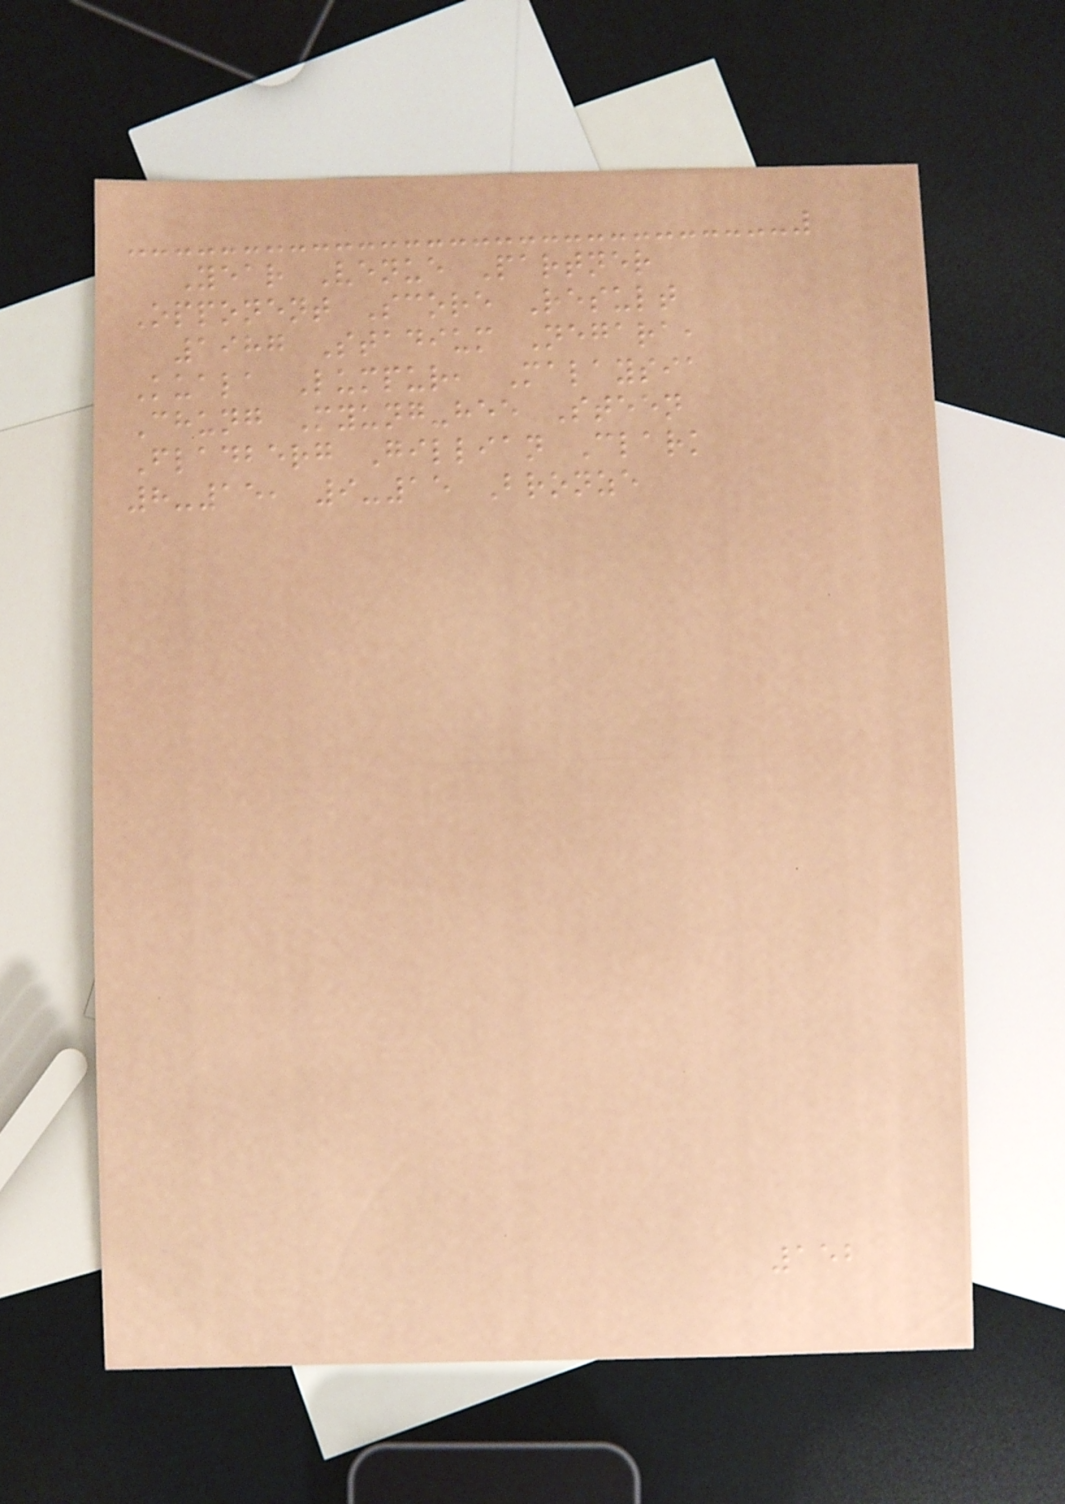Year Venue Partner
Opponent Score Result
1987 Stadium Negara,
Kuala Lumpur, Malaysia
Chung Myung-hee Steen
Fladberg Gillian Clark
8-15, 9-15 Bronze
152
